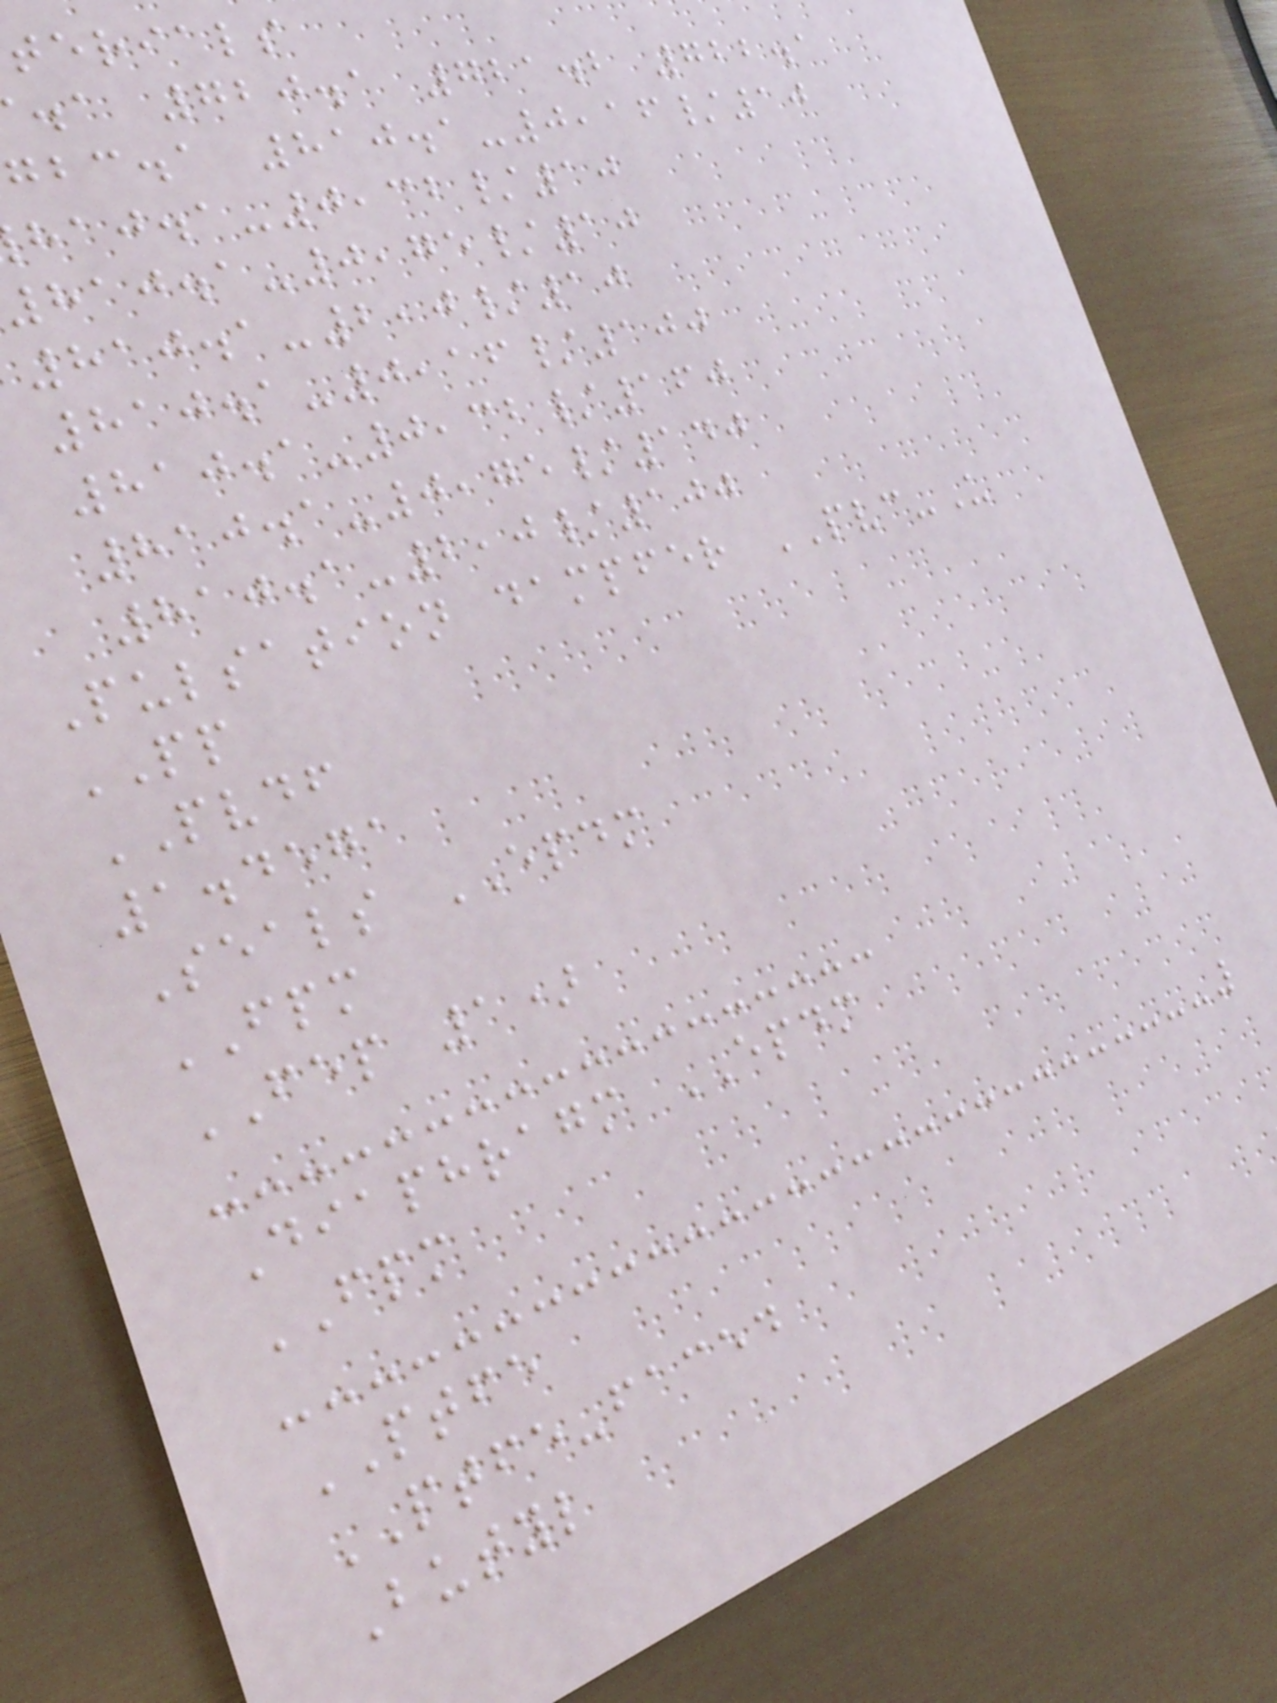terials
.a 720.1 721.2 722.1
gbc.a 810.1-0,16/10
-0,32/10
810.1-0,75/10
810.1-2,0/10
810.1-0,16/100
810.1-0,32/160
810.1-0,75/140
810.1-2,0/100
Pulsation dampfer PVC-U
PP
PVDF
1.4571
Seals EPDM
FPM
FEP 1)
Diaphragm EPDM
FPM
PTFE
PTFE-faced
Butyl
